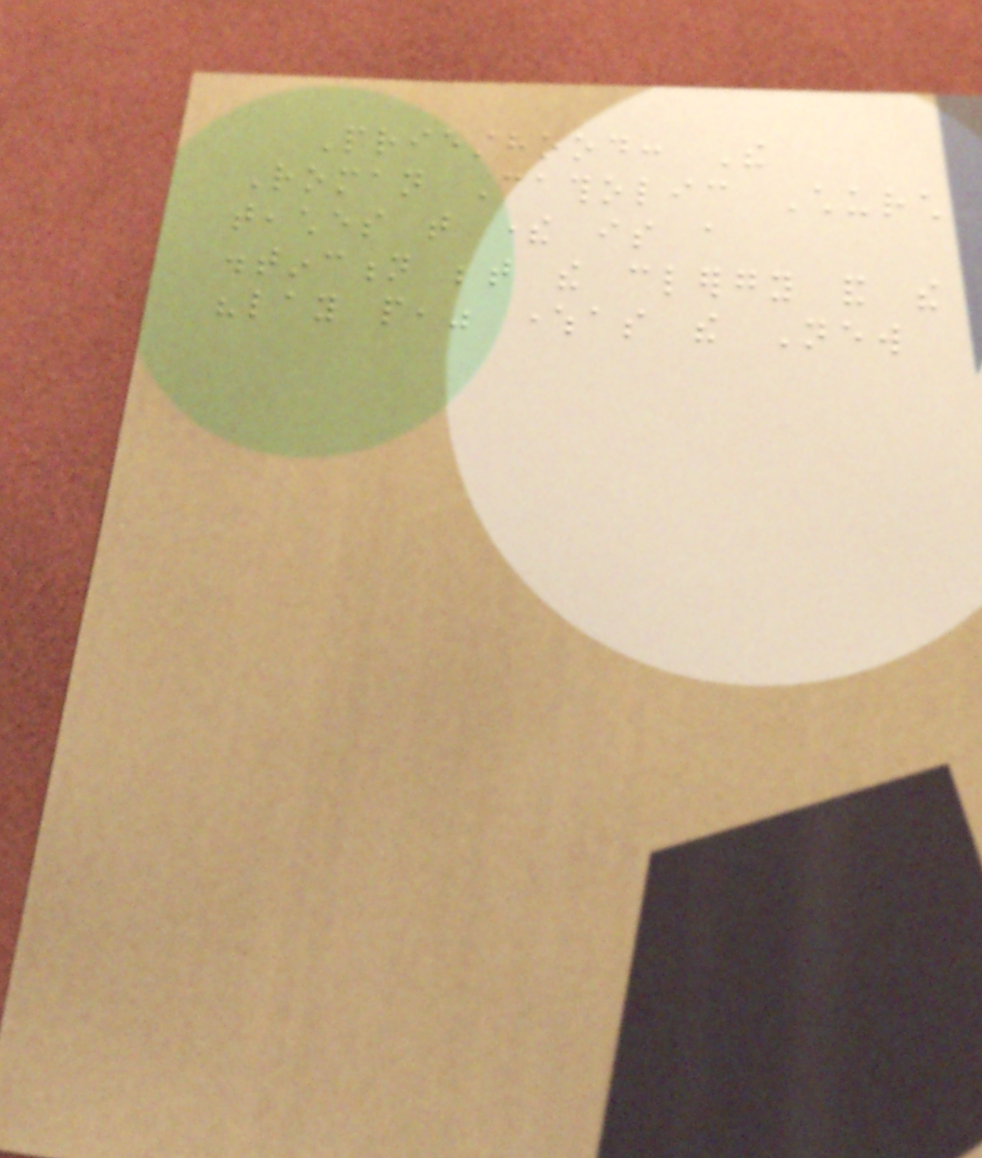Priesthood: The
Roman Catholic Church
teaches that there is a
distinction between the clergy and the
"lay people," whereas the New
